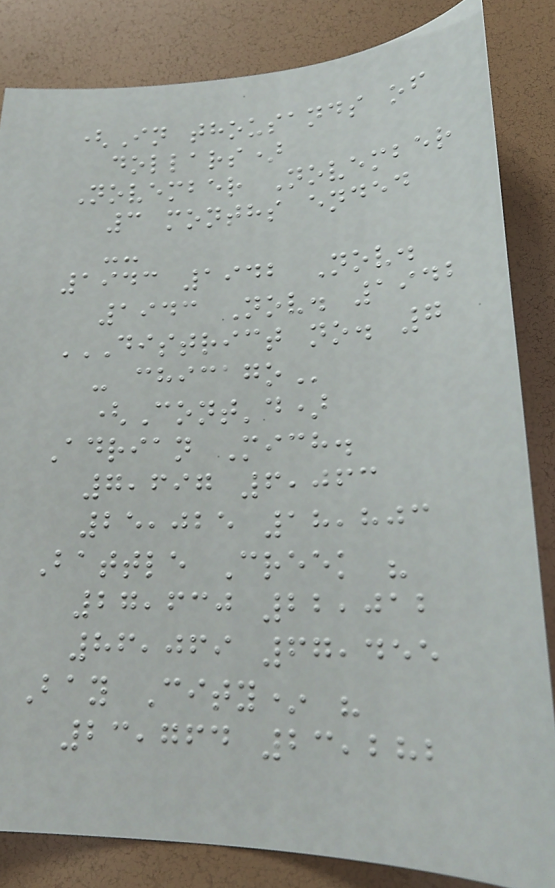(In thousands of
dollars)
November November
3 months ended
--
1943 1942 Nov.
1943 Nov. 1942
DISTRICT NO. 7
- CHICAGO
(Cont'd)
Adrian Mich.
7,697 6,063
25,025 18,803
Battle Creek "
27,630 22,012
86,069 67,455
Bay City* "
23,764 23,282
